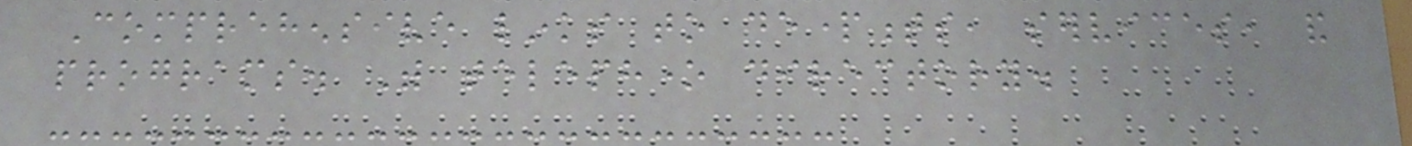Comprehensive links to departments, services, and
programs. With telephone directory.
